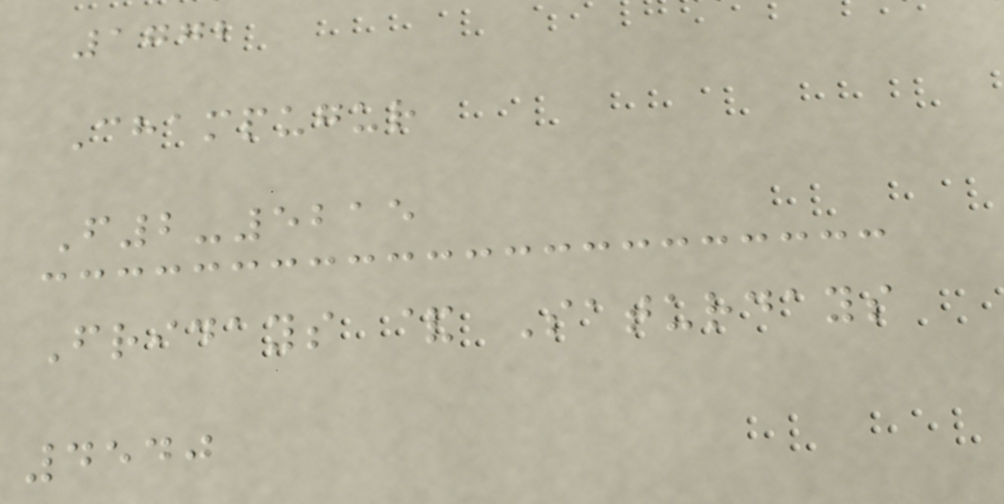1772
Champugur
F2-5215
Fridays & Saturdays
4540
